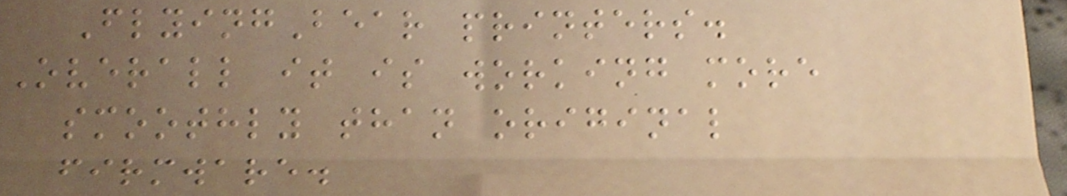FlyingBear printers.
Overall it is working more
smoothly than original
firmware.
